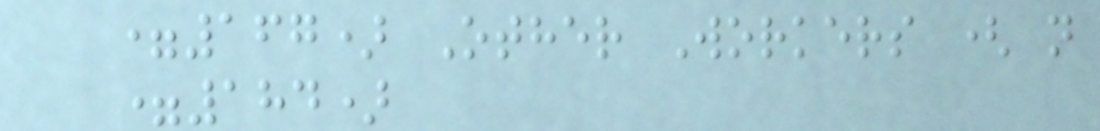=167) Other Workers ( n
=184)
